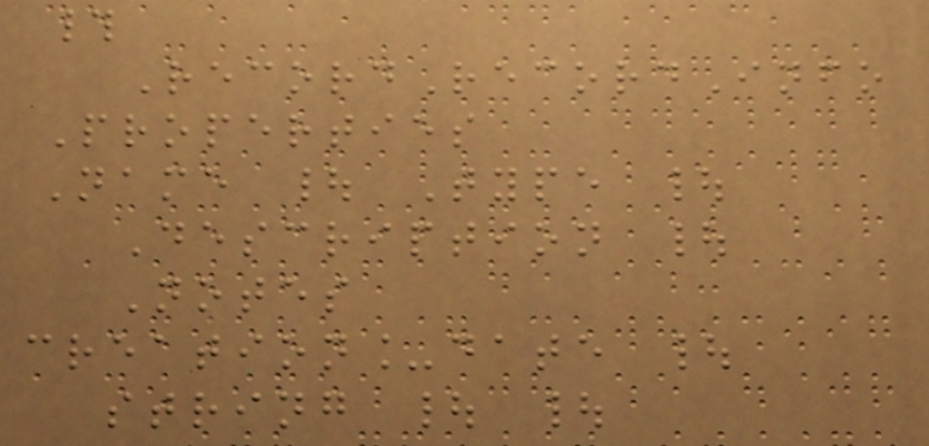#
RecordRecordInfo
Properties
Name | Type |
Description |
Notes
creation_date |
string | |
